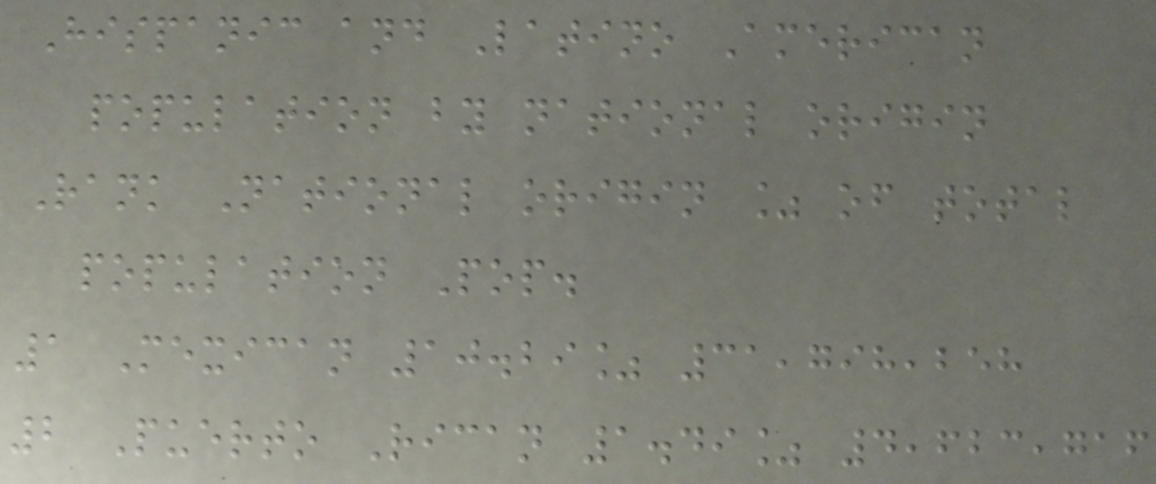Hispanic and Latino American
population by national origin
Rank National origin % of total
population Pop.
1 Mexican 10.29% 31,798,258
2 Puerto Rican 1.49% 4,623,716
